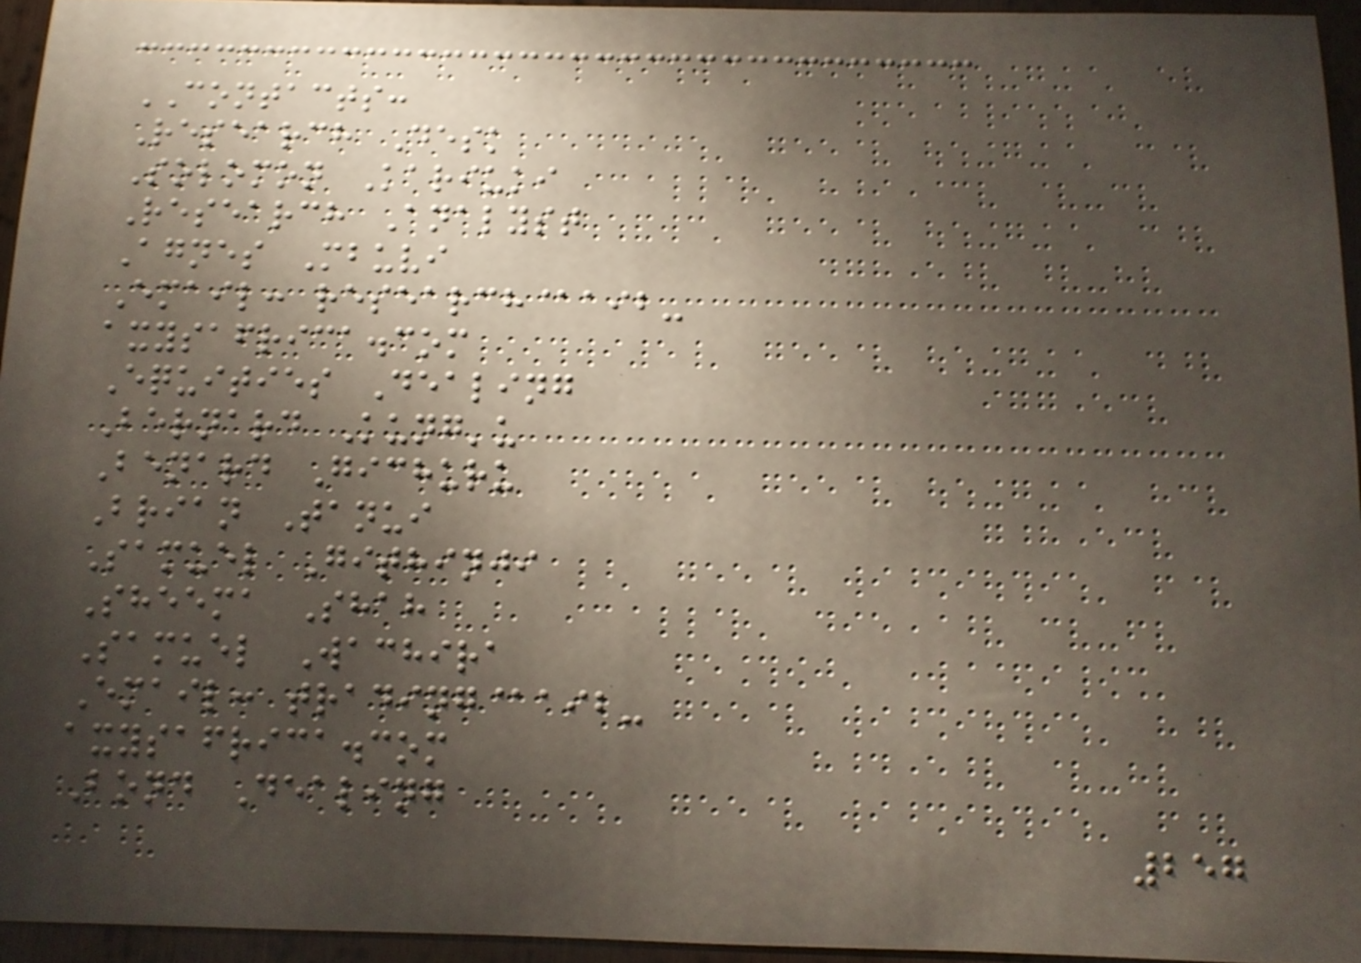CONTACTS:
Research Desk
Solomon Kariuki
Research Analyst
Agnes Mbuvi
Email: research@aib-
axysafrica.com
Equities Dealing
Bernard Kung'u
Benard Gichuru
Brian Tanui
Samuel Githinji
Sheema Shah
Samuel Wachira
Email: trading@aib-
axysafrica.com
Bond Dealing
257
